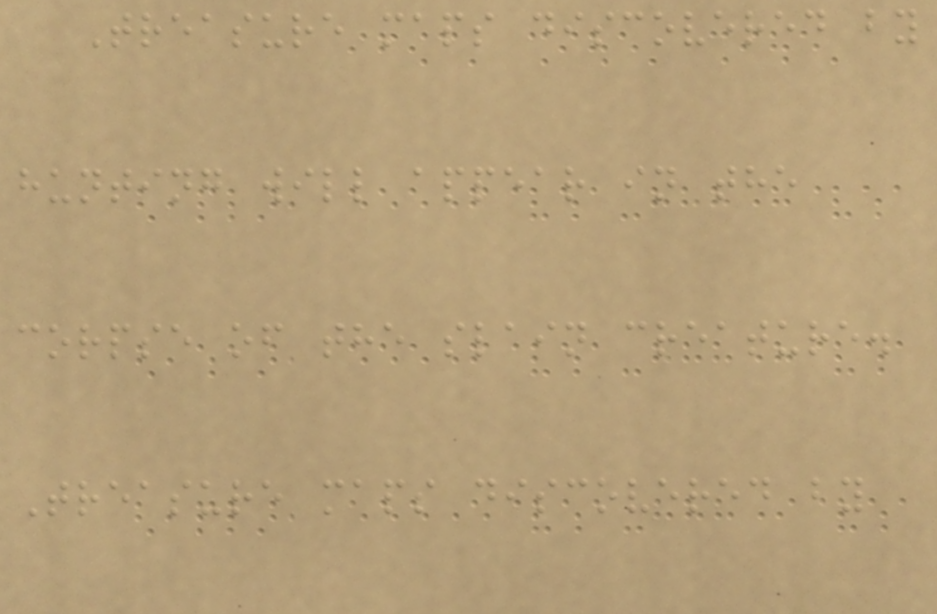Treasure maps discovered by
hunting will appear in the
corpse of the slain creature.
Treasure maps discovered by
